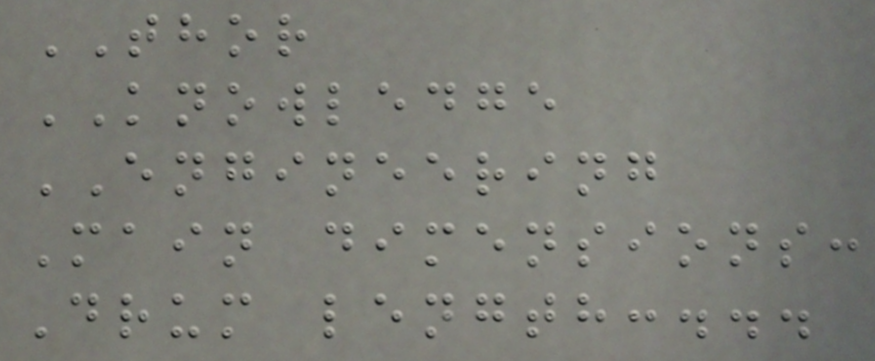THOR
KNOWLEDGE
ENGINEERING
Main dimensions:
Drum length:...
